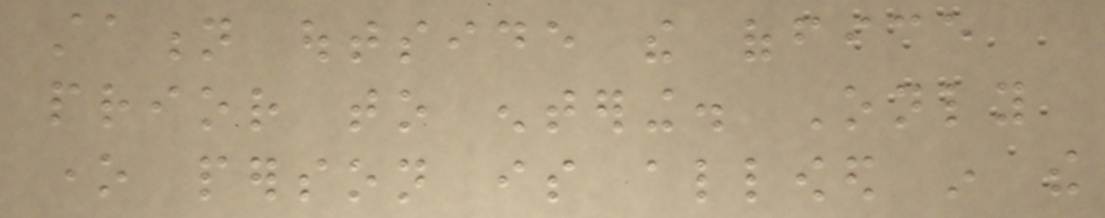station outside the office
prior to entering. Only
one person is allowed in the
